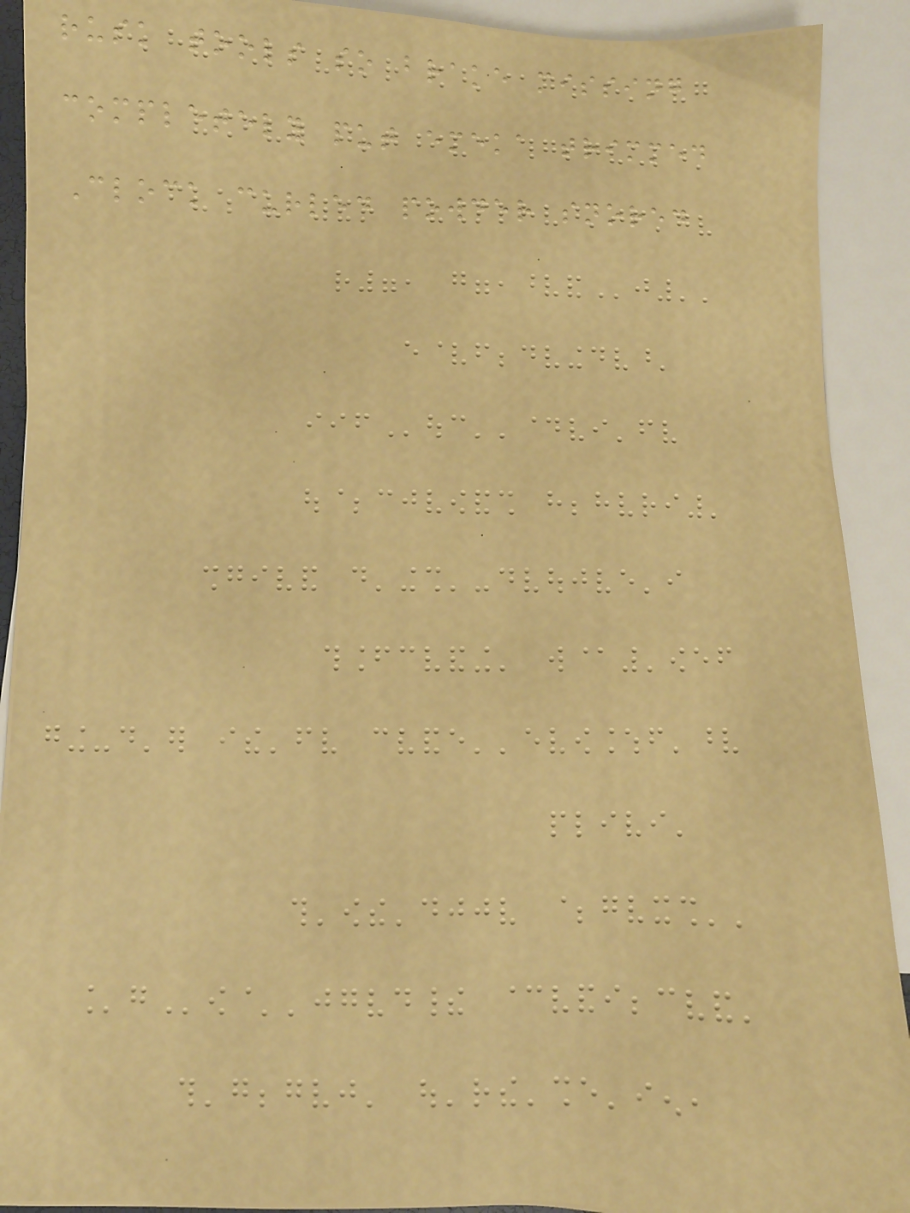rusk tools so brake missing
completely put emeka trimmed
Clock curled powder snored
